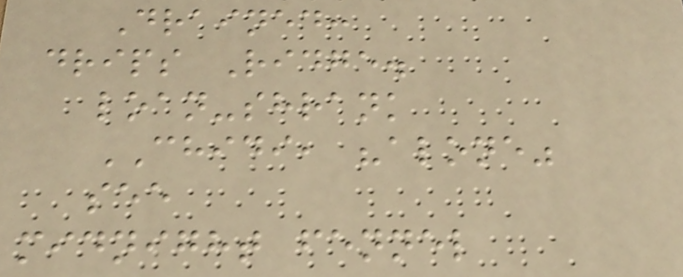Drained:
drips Ridge.
loan-shrank
CHIDI, "alone"
see
midnight fennel
